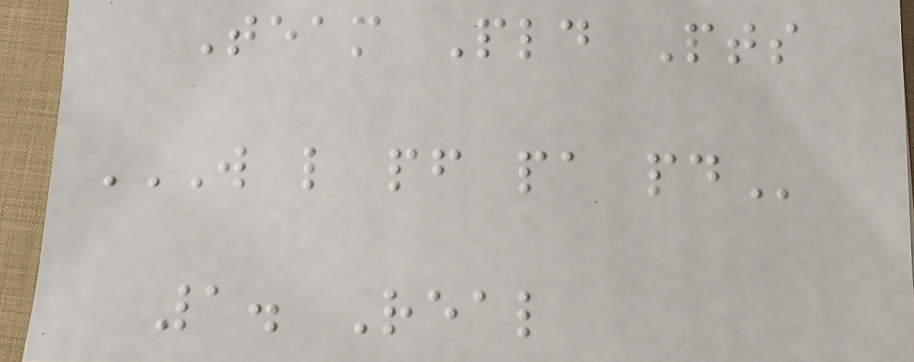Team Pld Pts
W L PF PA PD
1. Real
